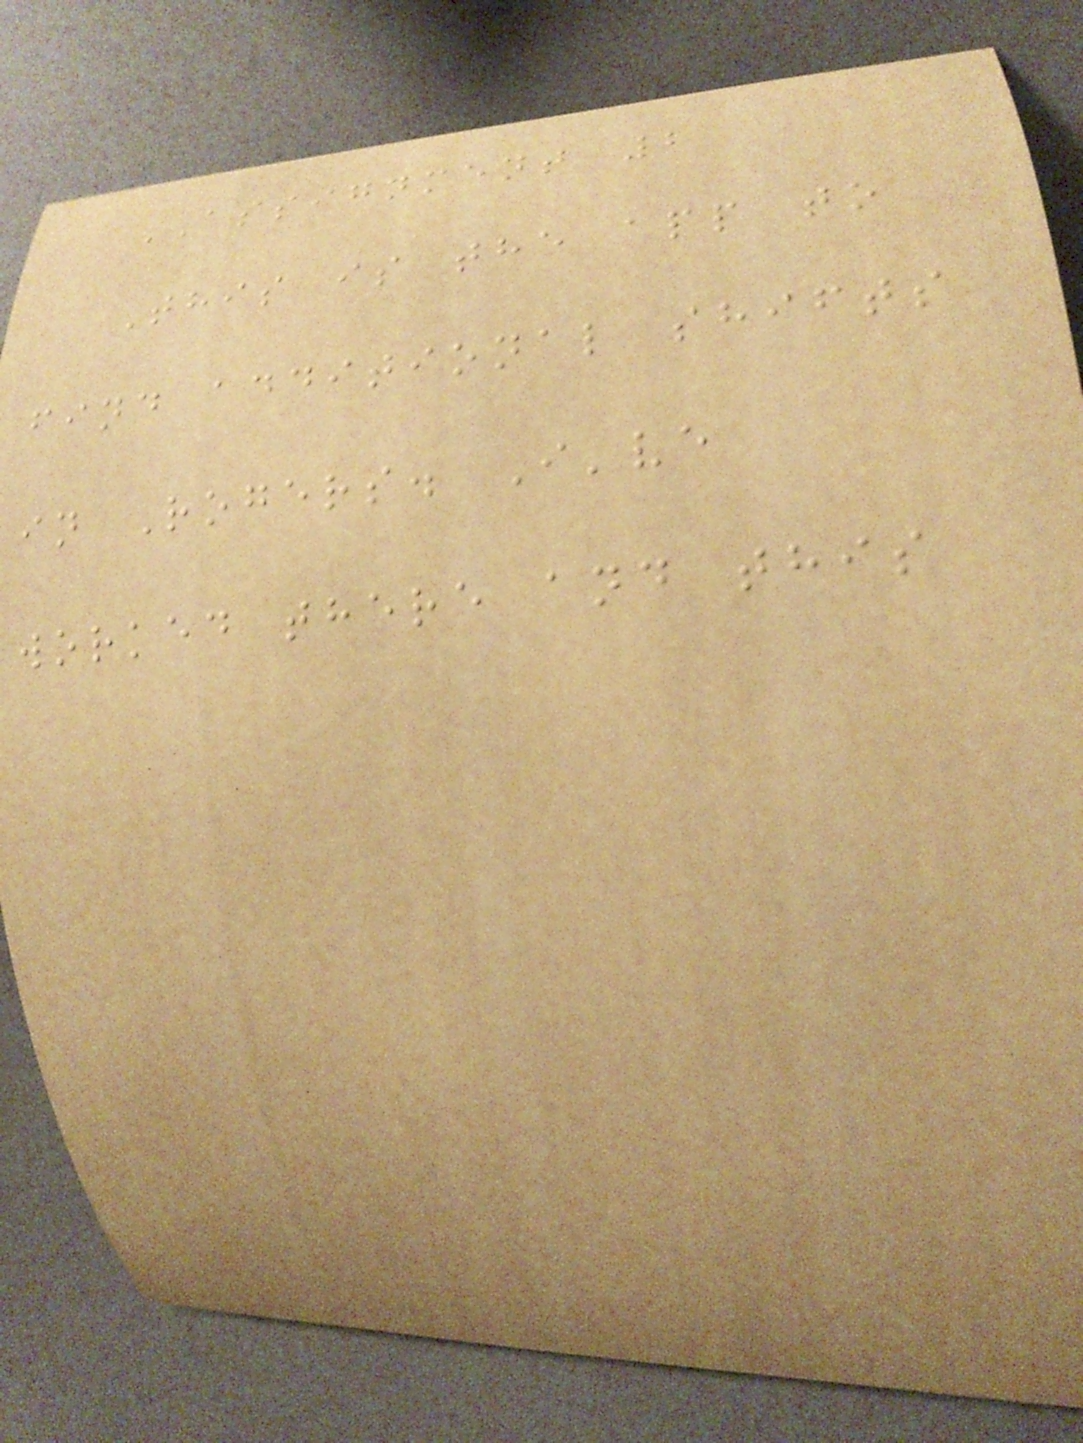ASSIGNMENT 2
This is the app to
find additional shifts
in Rogers. I've
worked there and this
